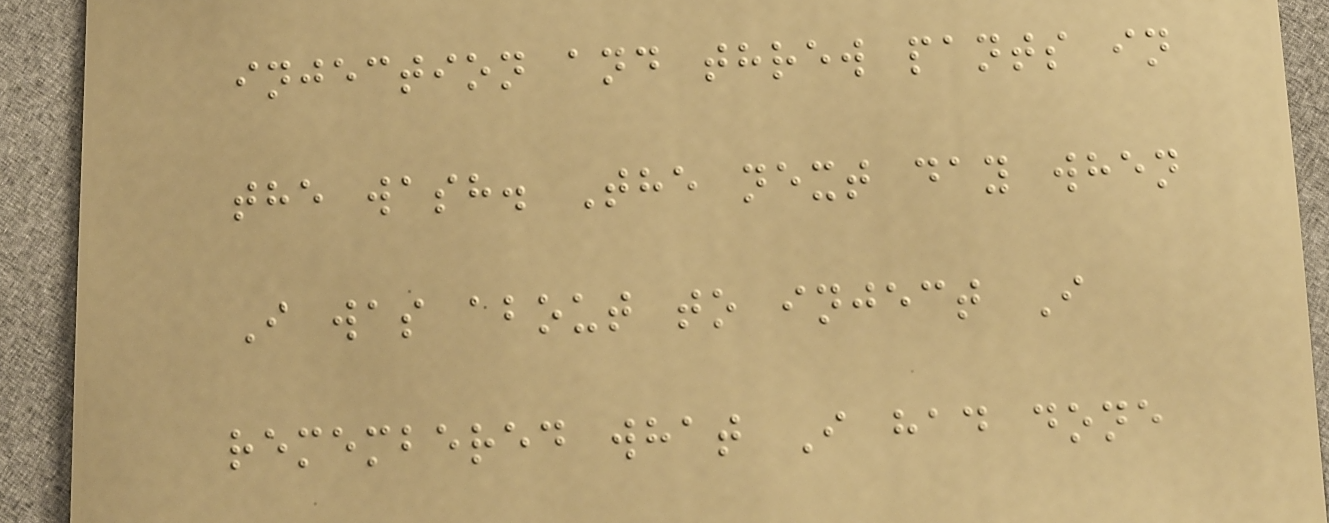injection and threw pants in
the wash. The next day when
I was about to inject I
remembered what I had done
